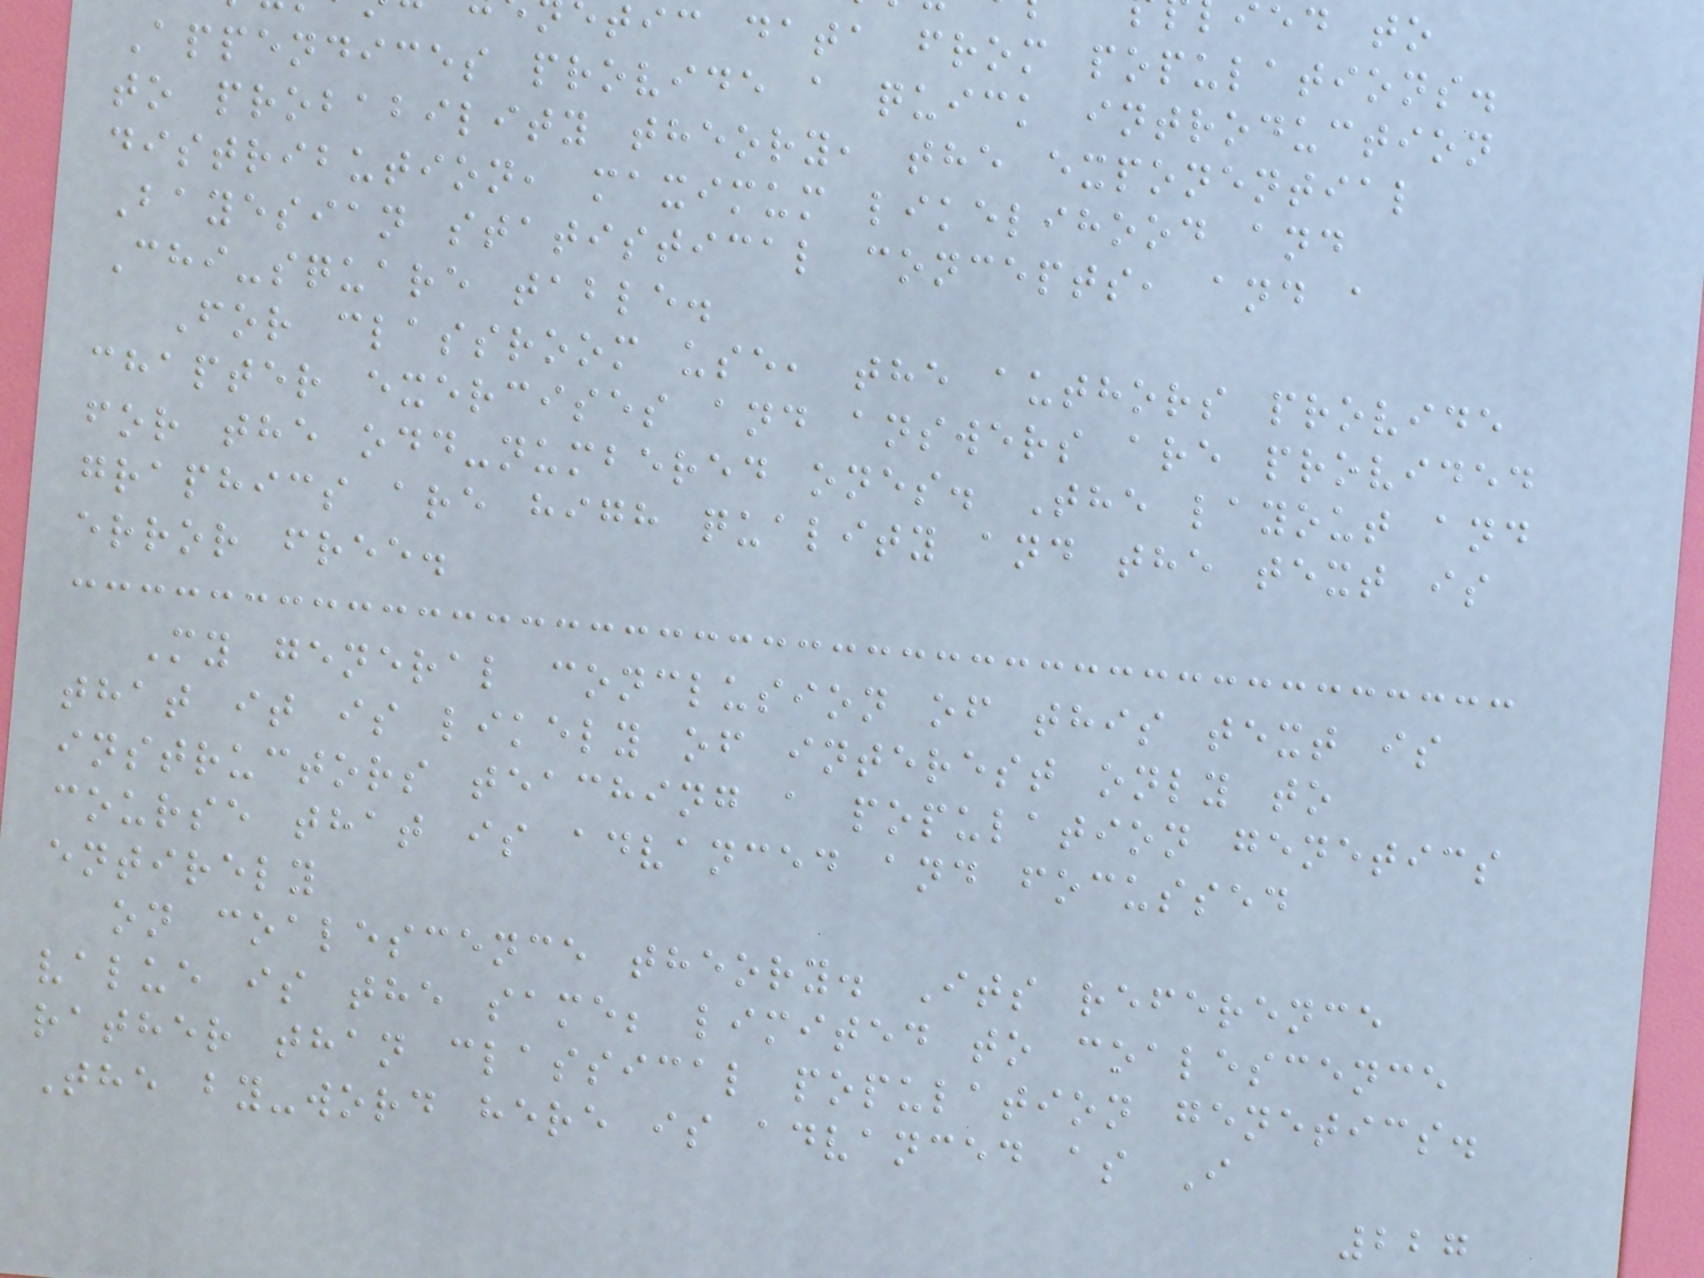tic data from populations.
Appendices provide a quick introduction
to probability theory, the exponential
distribution, maximum likelihood and
Bayesian statistical concepts, and a
Chi-square table.
For classroom use, the authors provide
chapter exercises and answers are provided
for the odd-numbered ones. The layout and
graphics are high quality and the text is
error free.
My general conclusion of this text is
that it is likely of interest only to
instructors teaching a population genetics
course that is advanced and focussed
entirely
on coalescence theory. Its reference
value is the same; limited to coalescence
rather than classical population genetics.
The by-word here is advanced as I
227
